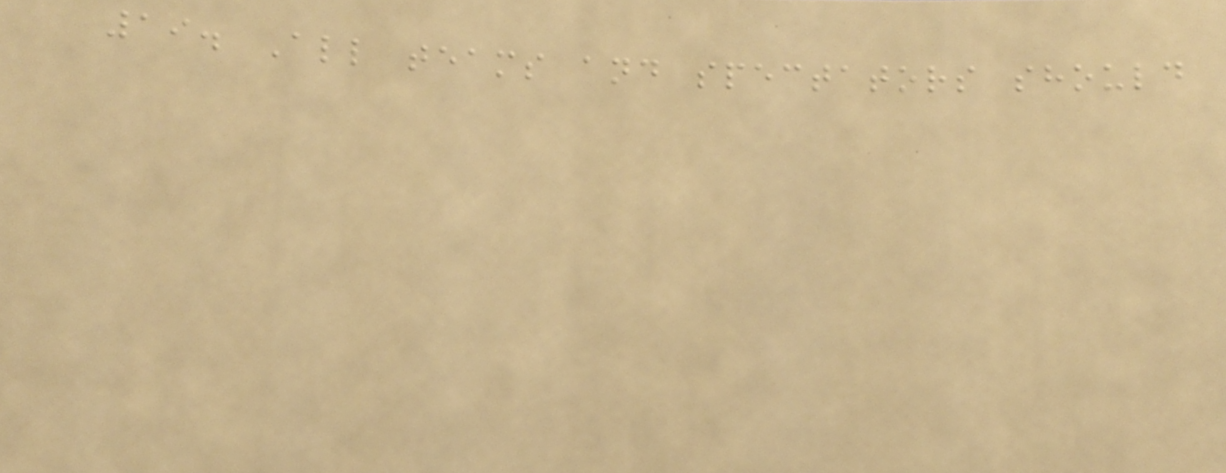19. All teams and spectators should
